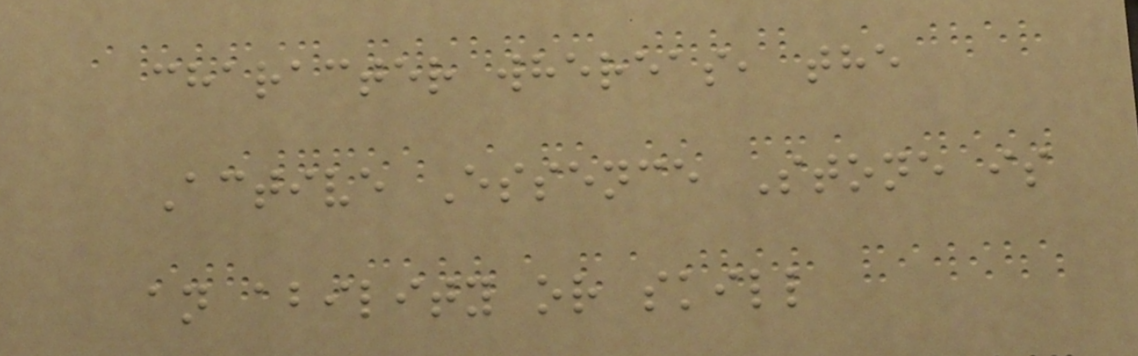character whereas, the
Active Essence Stone is
an ability or skill
